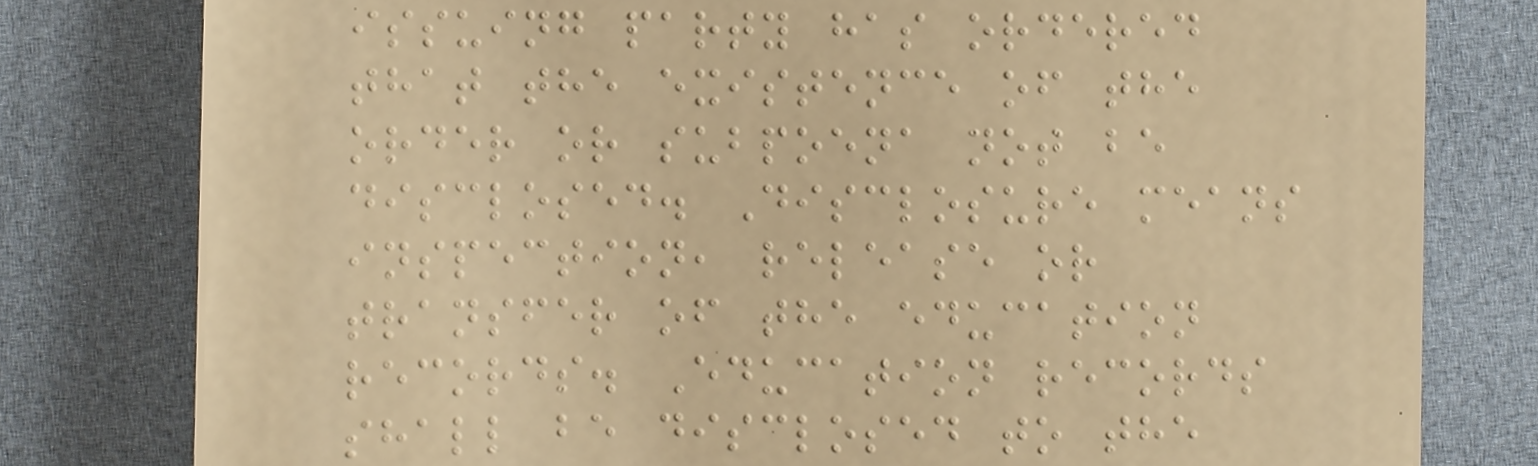issuing party has ordered
that the existence of the
order or subpoena not be
disclosed. Disclosure means
inspection, release or
transfer of the education
records. Education records
shall be disclosed to the
